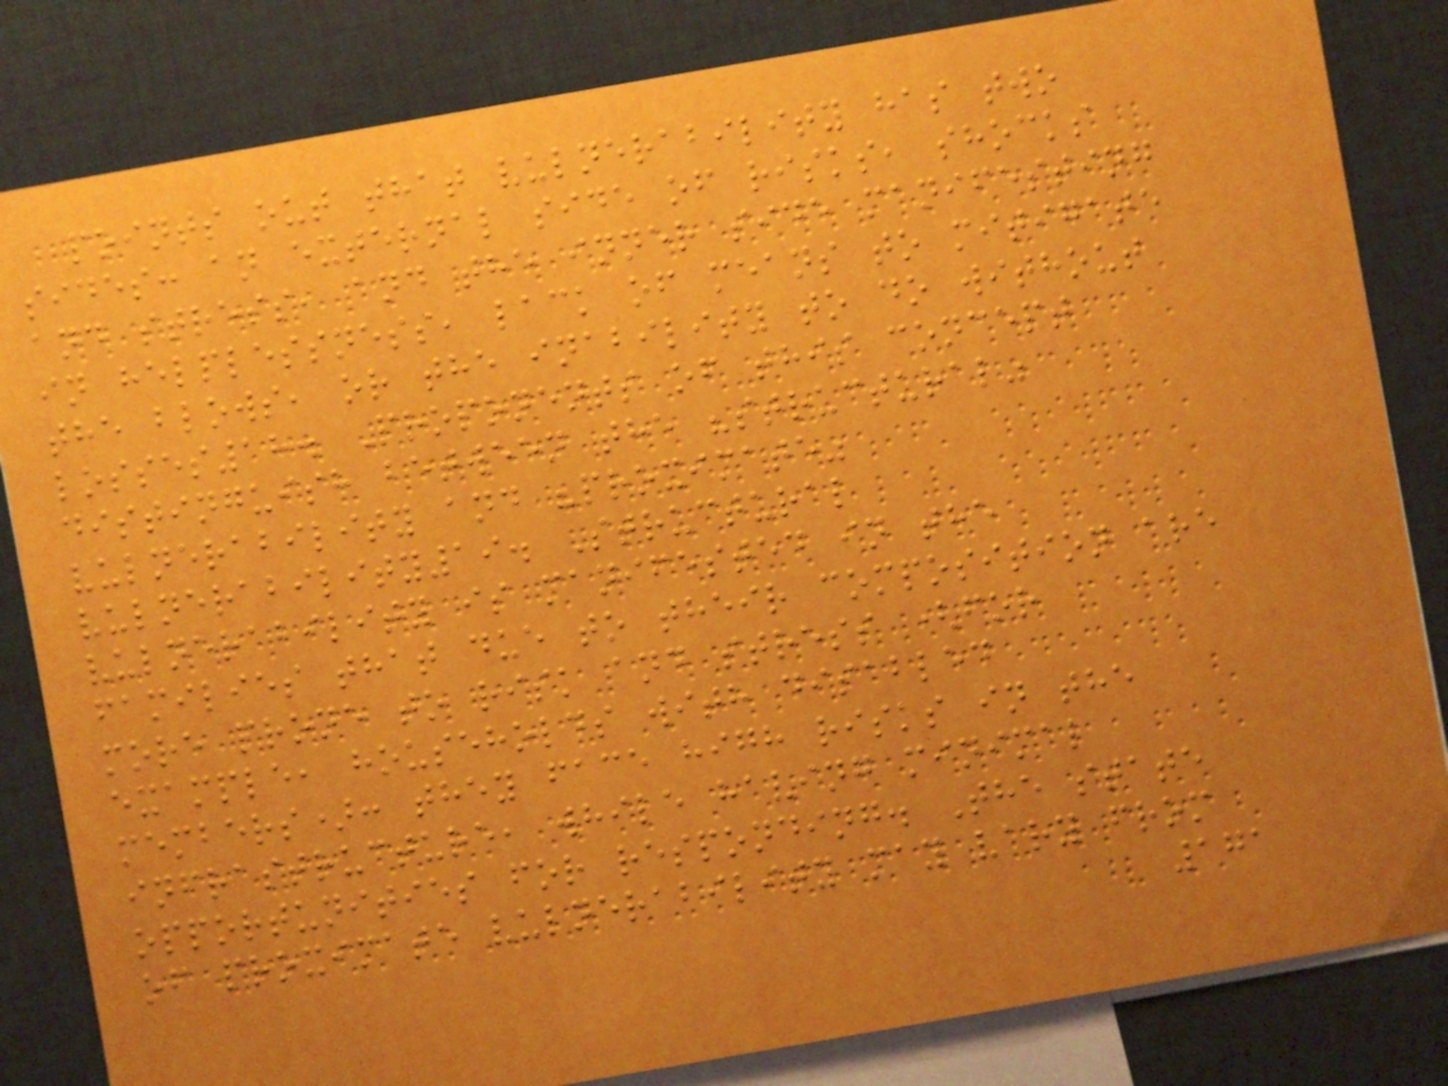points out that vulnerability has two
sides: an external side of risks, shocks
and stress, and the inner side manifesting
in helplessness, lack of means to mitigate
the blows, or the inability to do without
losses18. Proponents of this concept
distinguish between the "structural"
vulnerability and "proximate"
vulnerability19. Structural
vulnerability is manifested in the
families that due to their composition are
more prone to risk and stress (for
example, households with disabled
members): they face high risks in the
infrastructure, while having minimal
opportunities for responding. The state
of proximate vulnerability may vary from
171
